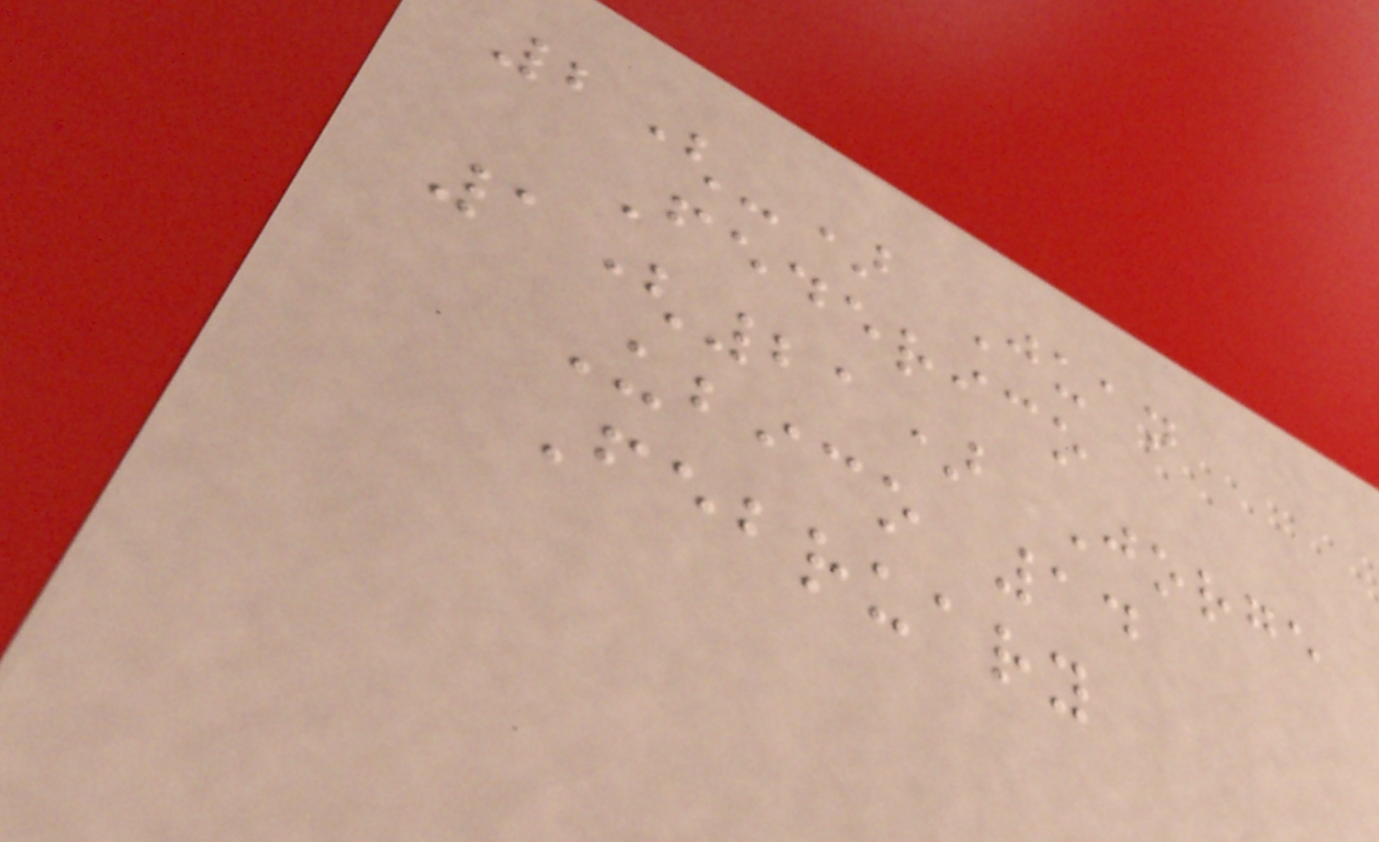2(-) Juan
Federico
1(21) Jorge
Ubico 14
February
